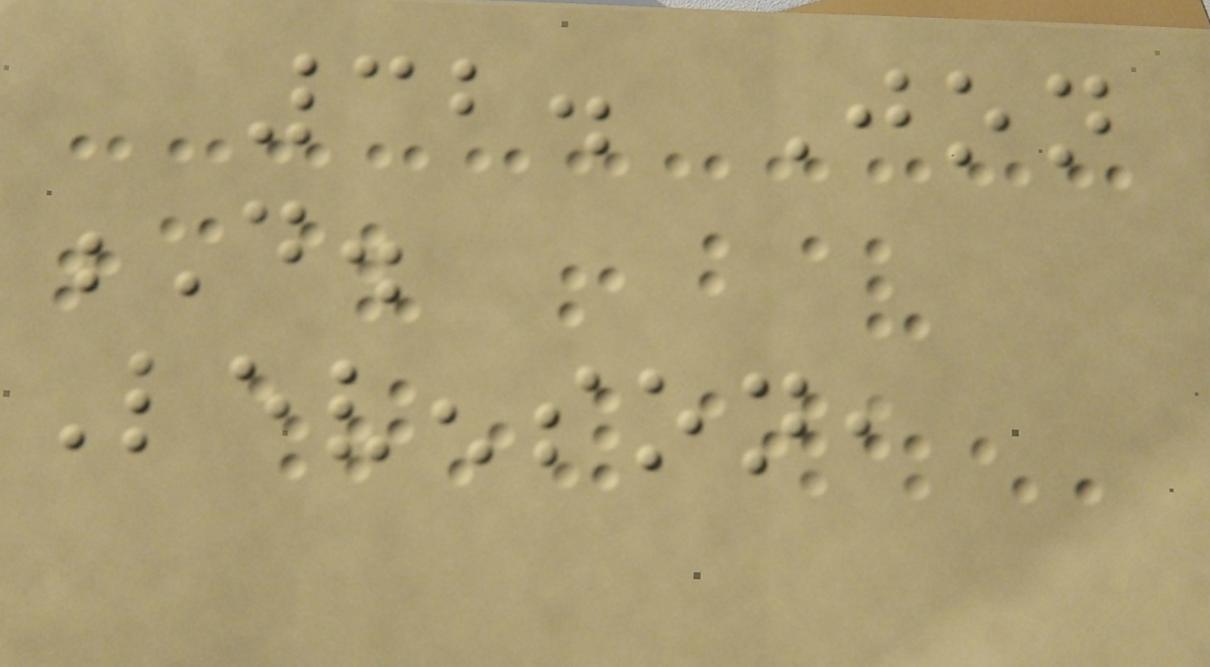32. Jon
D.
Levenson,
